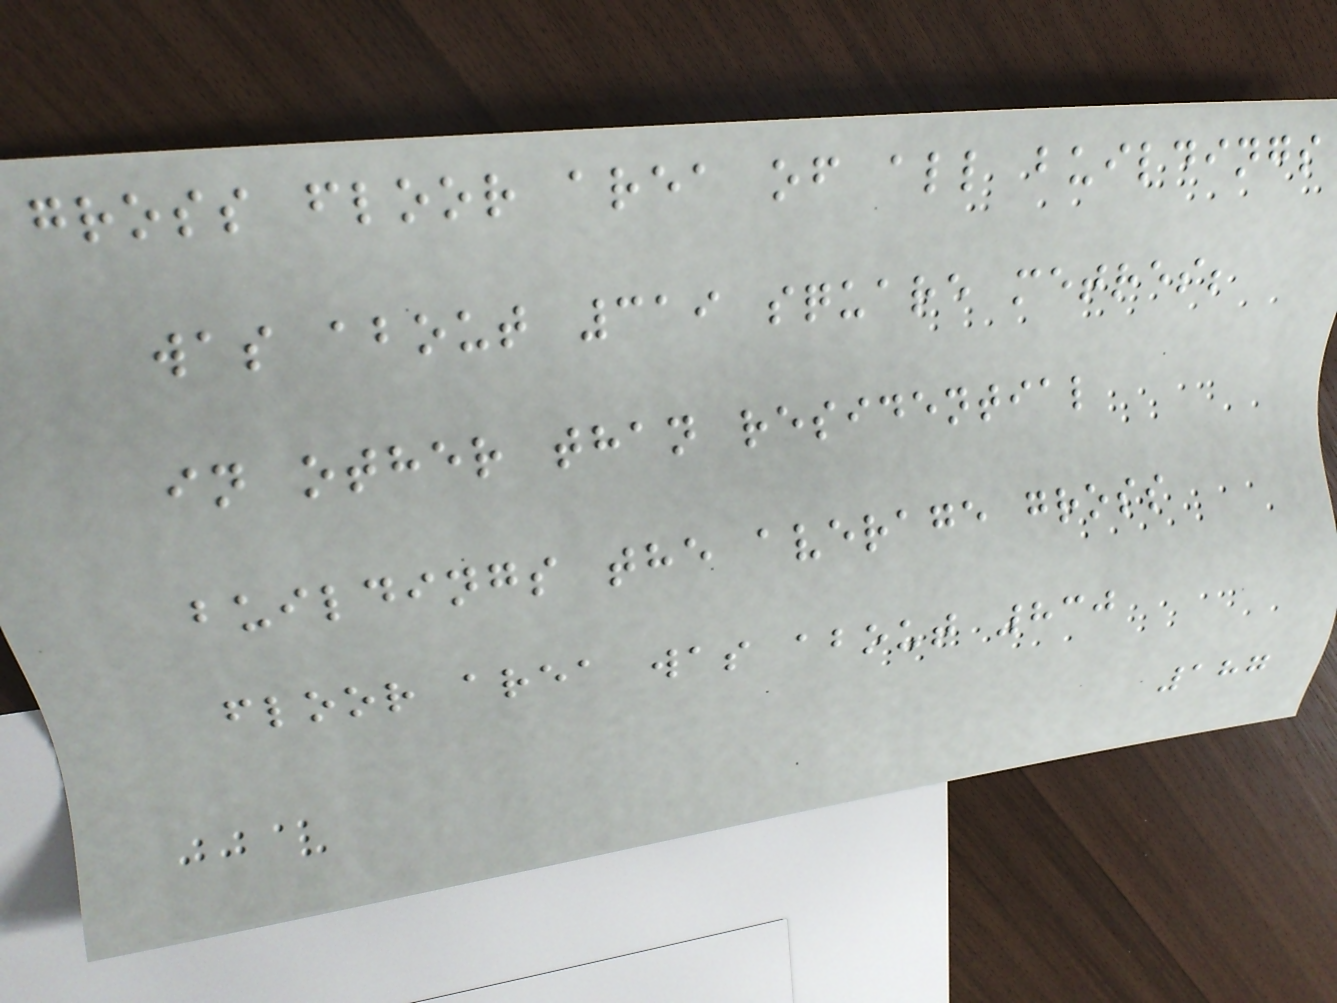gross floor area of all buildings
was about 319 square metres;
in other than residential
buildings the average gross
floor area was about 830
187
